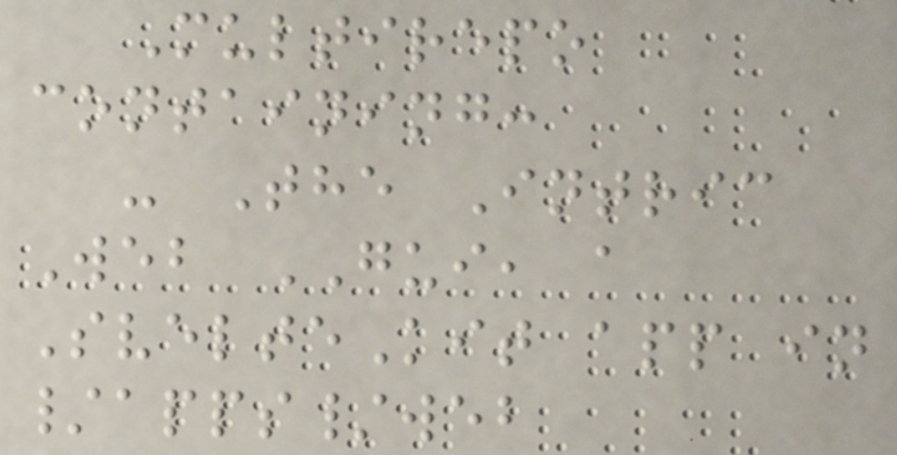Multirepo
containing:
- The Intric
Web GUI, a
SvelteKit app in
/apps/web
